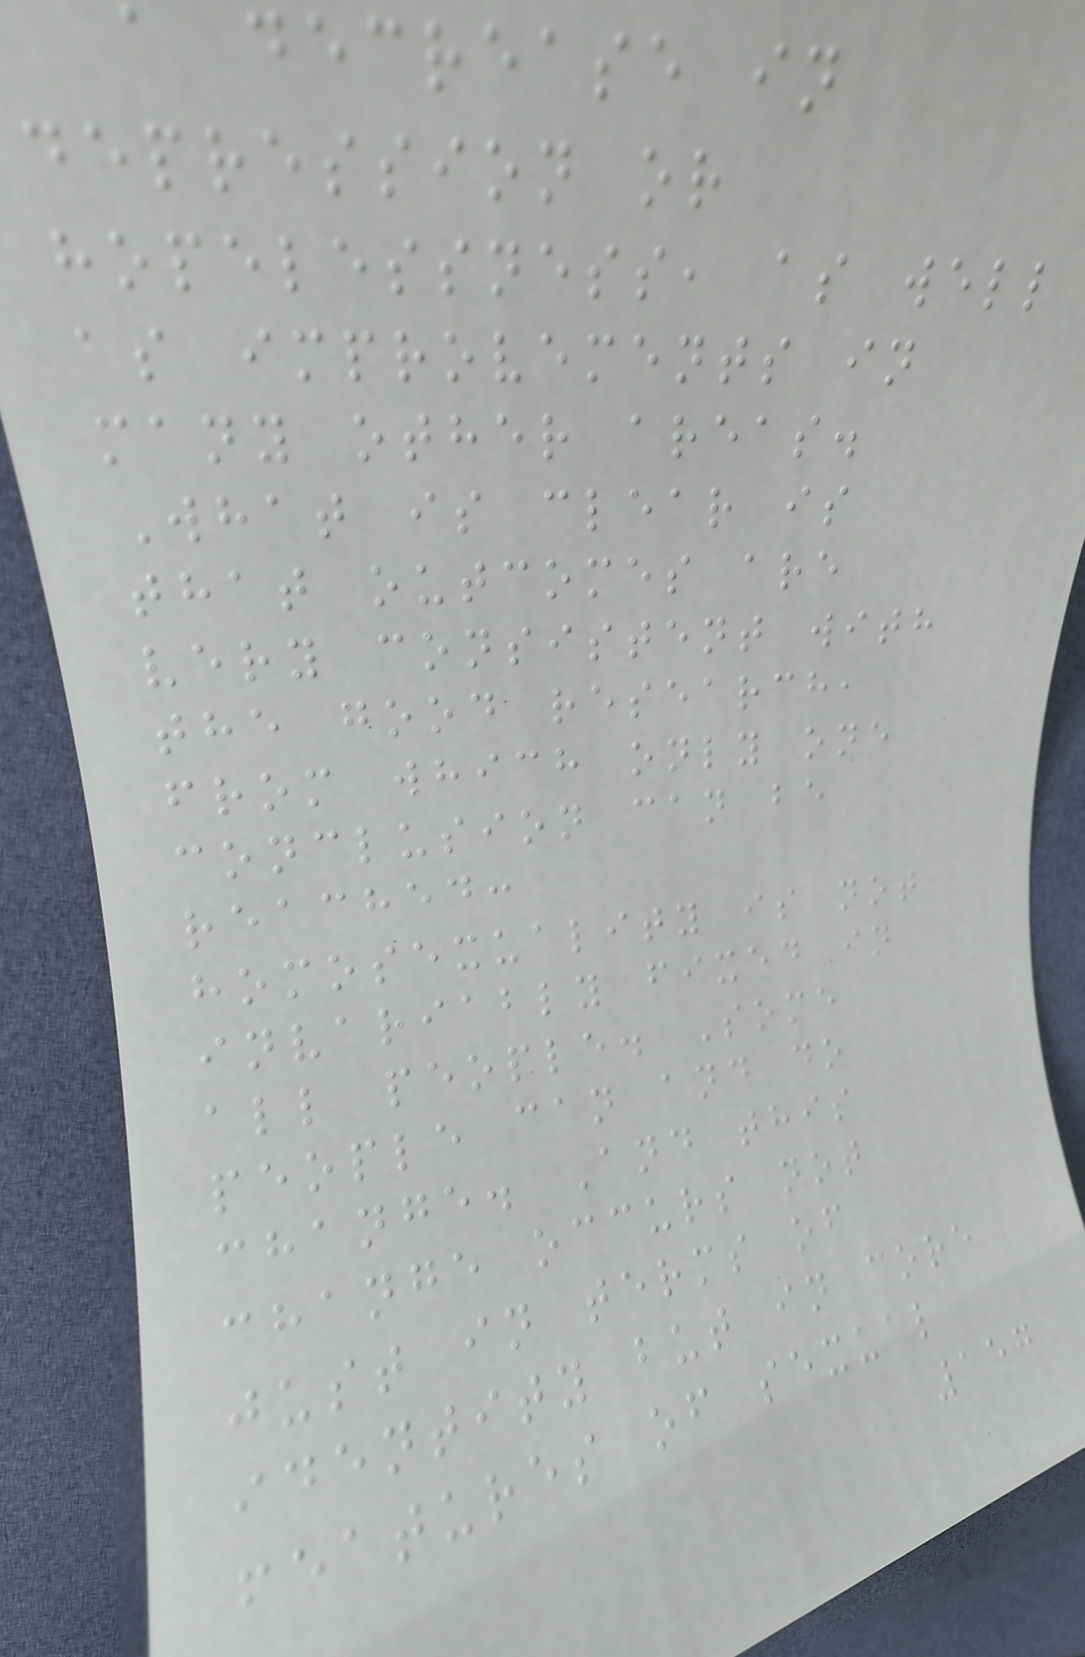a decrease in
depression or
hopelessness, as well
as improvements in
many other areas.
What is clear is
that outcomes are
very consistent with
the good research,
from which only one
conclusion can be
reached:
homosexuality is not
invariably fixed in
all people. Some
people can and do
change. And this
change occurs not
just in terms of
identity but in core
features of sexual
157
